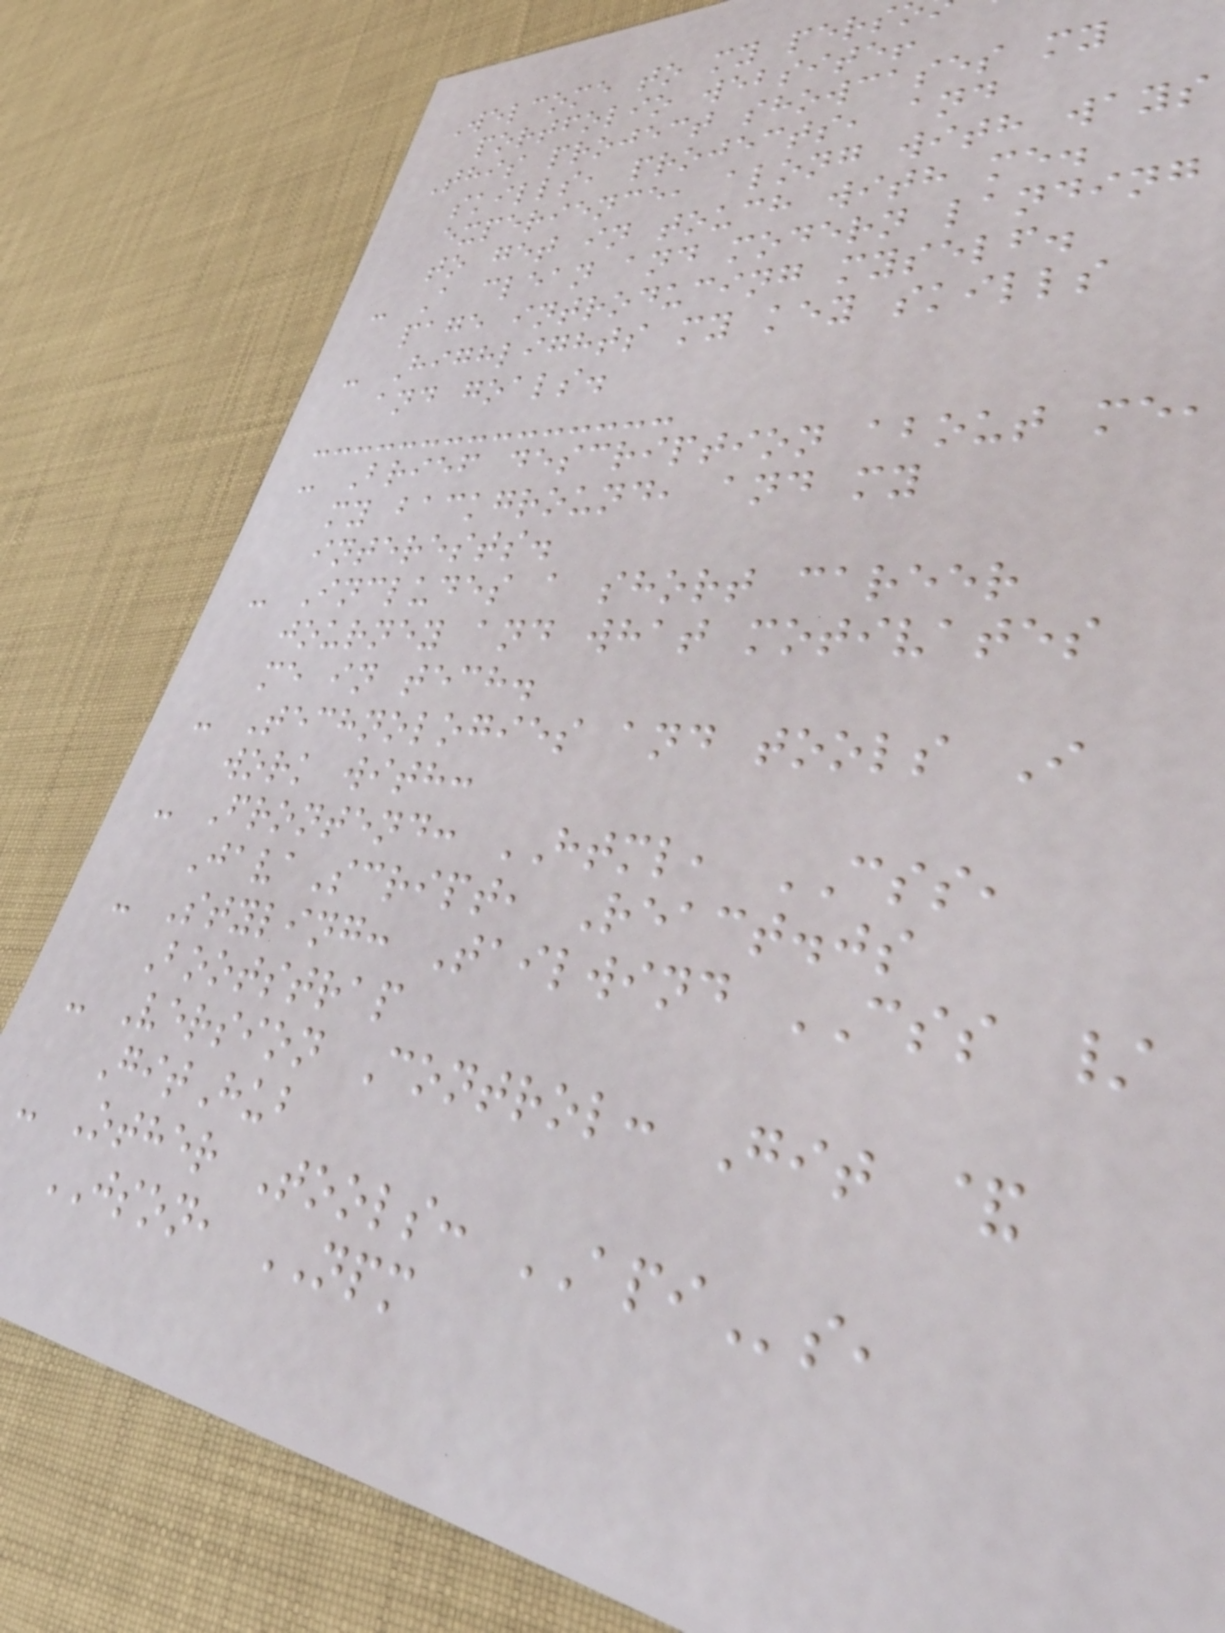Welcome to my pers
portfolio website!
This project showcases my
skills, projects, and
experience, along with ways
to get in touch with me.
- A clean and modern landing
page introducing myself.
- Highlights my key skills
and goals.
- Brief description about me,
my background, and my
interests.
- Includes a short career
journey and what motivates
me in tech.
- Technologies and tools I
work with:
- Frontend: HTML, CSS,
JavaScript, React.js
- Styling: Tailwind CSS /
Bootstrap
- Version Control: Git &
GitHub
- Other Tools: APIs,
JSON, NPM
